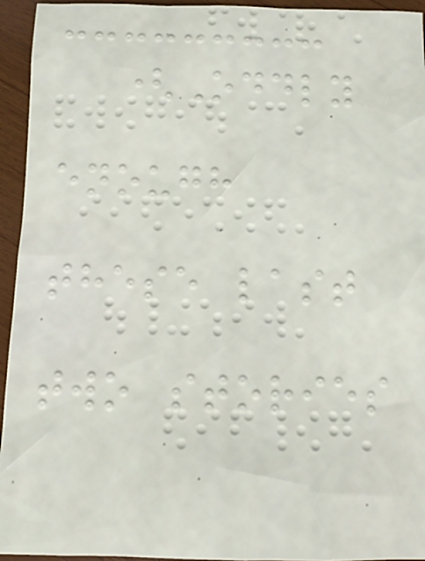(Oddly
enough
these last
two stories
